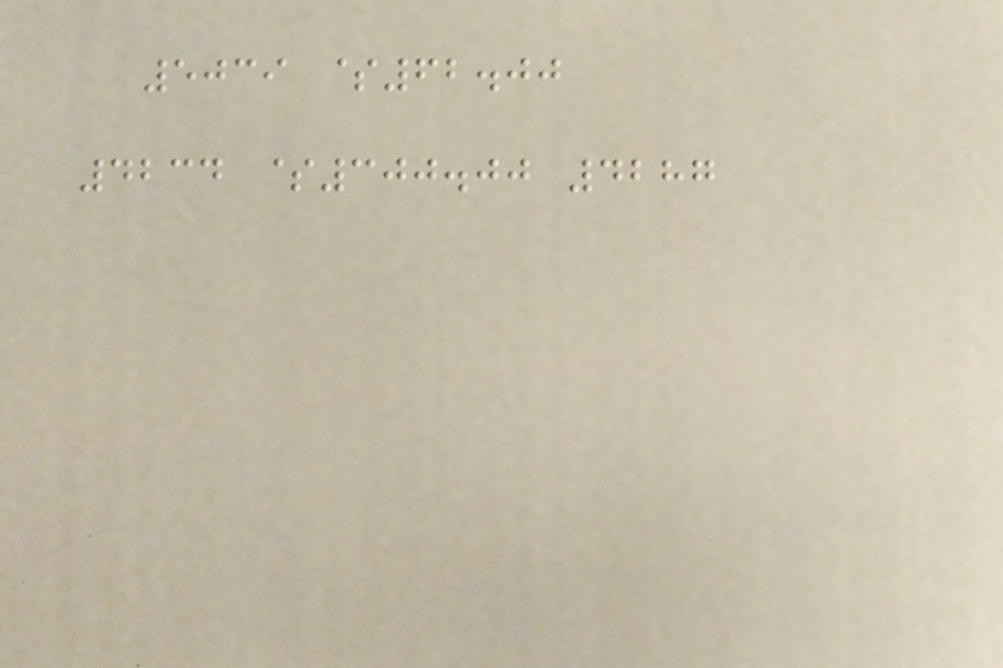5039 $62.00
4234 $300.00 4287
